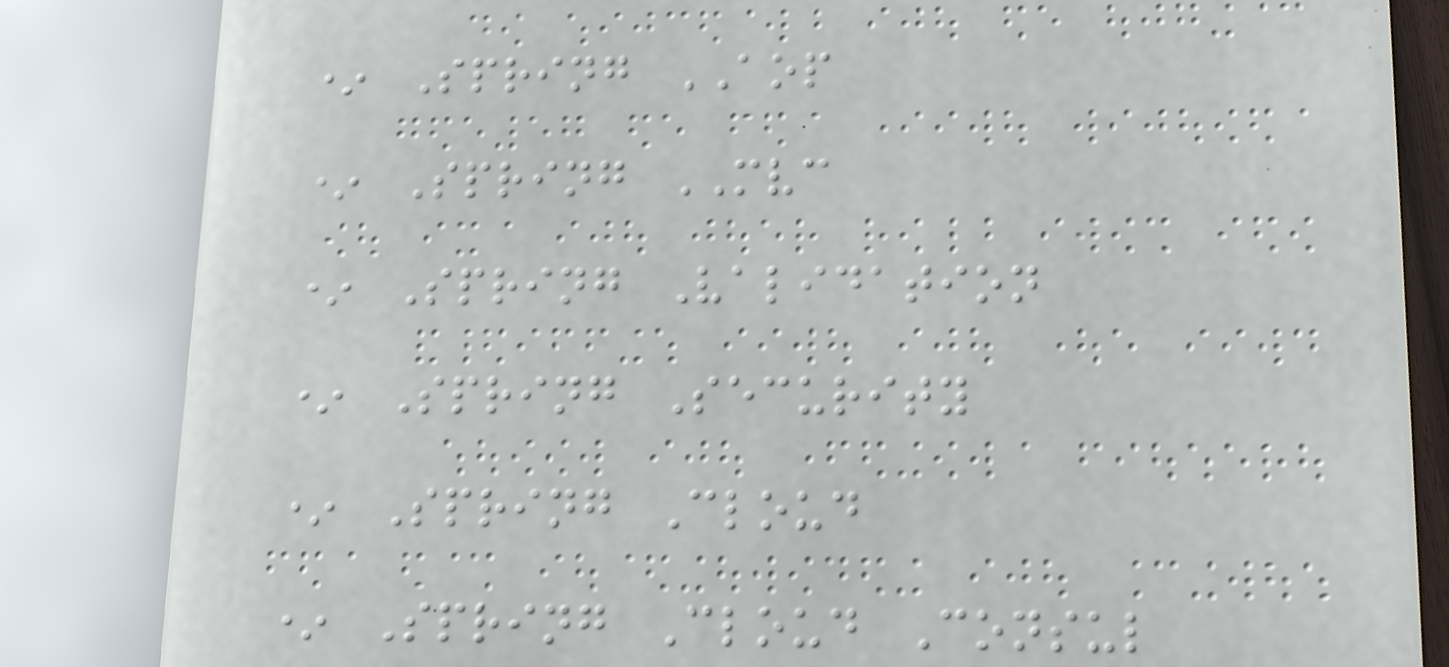* Spring AOP
* Spring MVC
* Spring Validation
* Spring Security
* Spring Cloud
* Spring Cloud Consul
